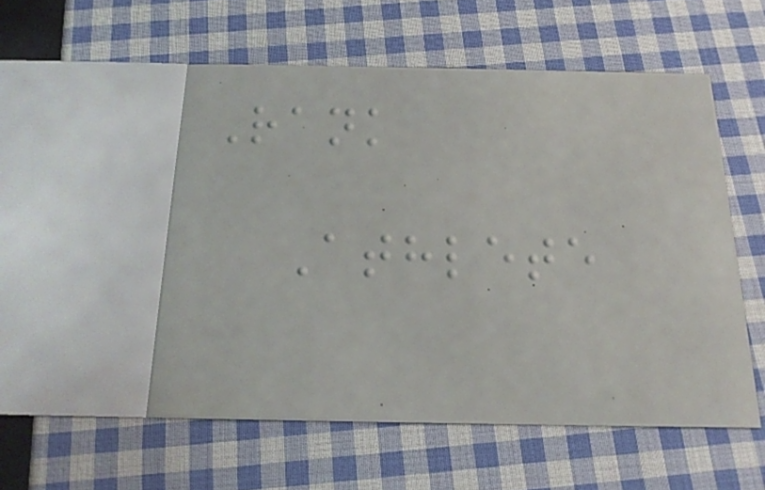Rank
Athlete
